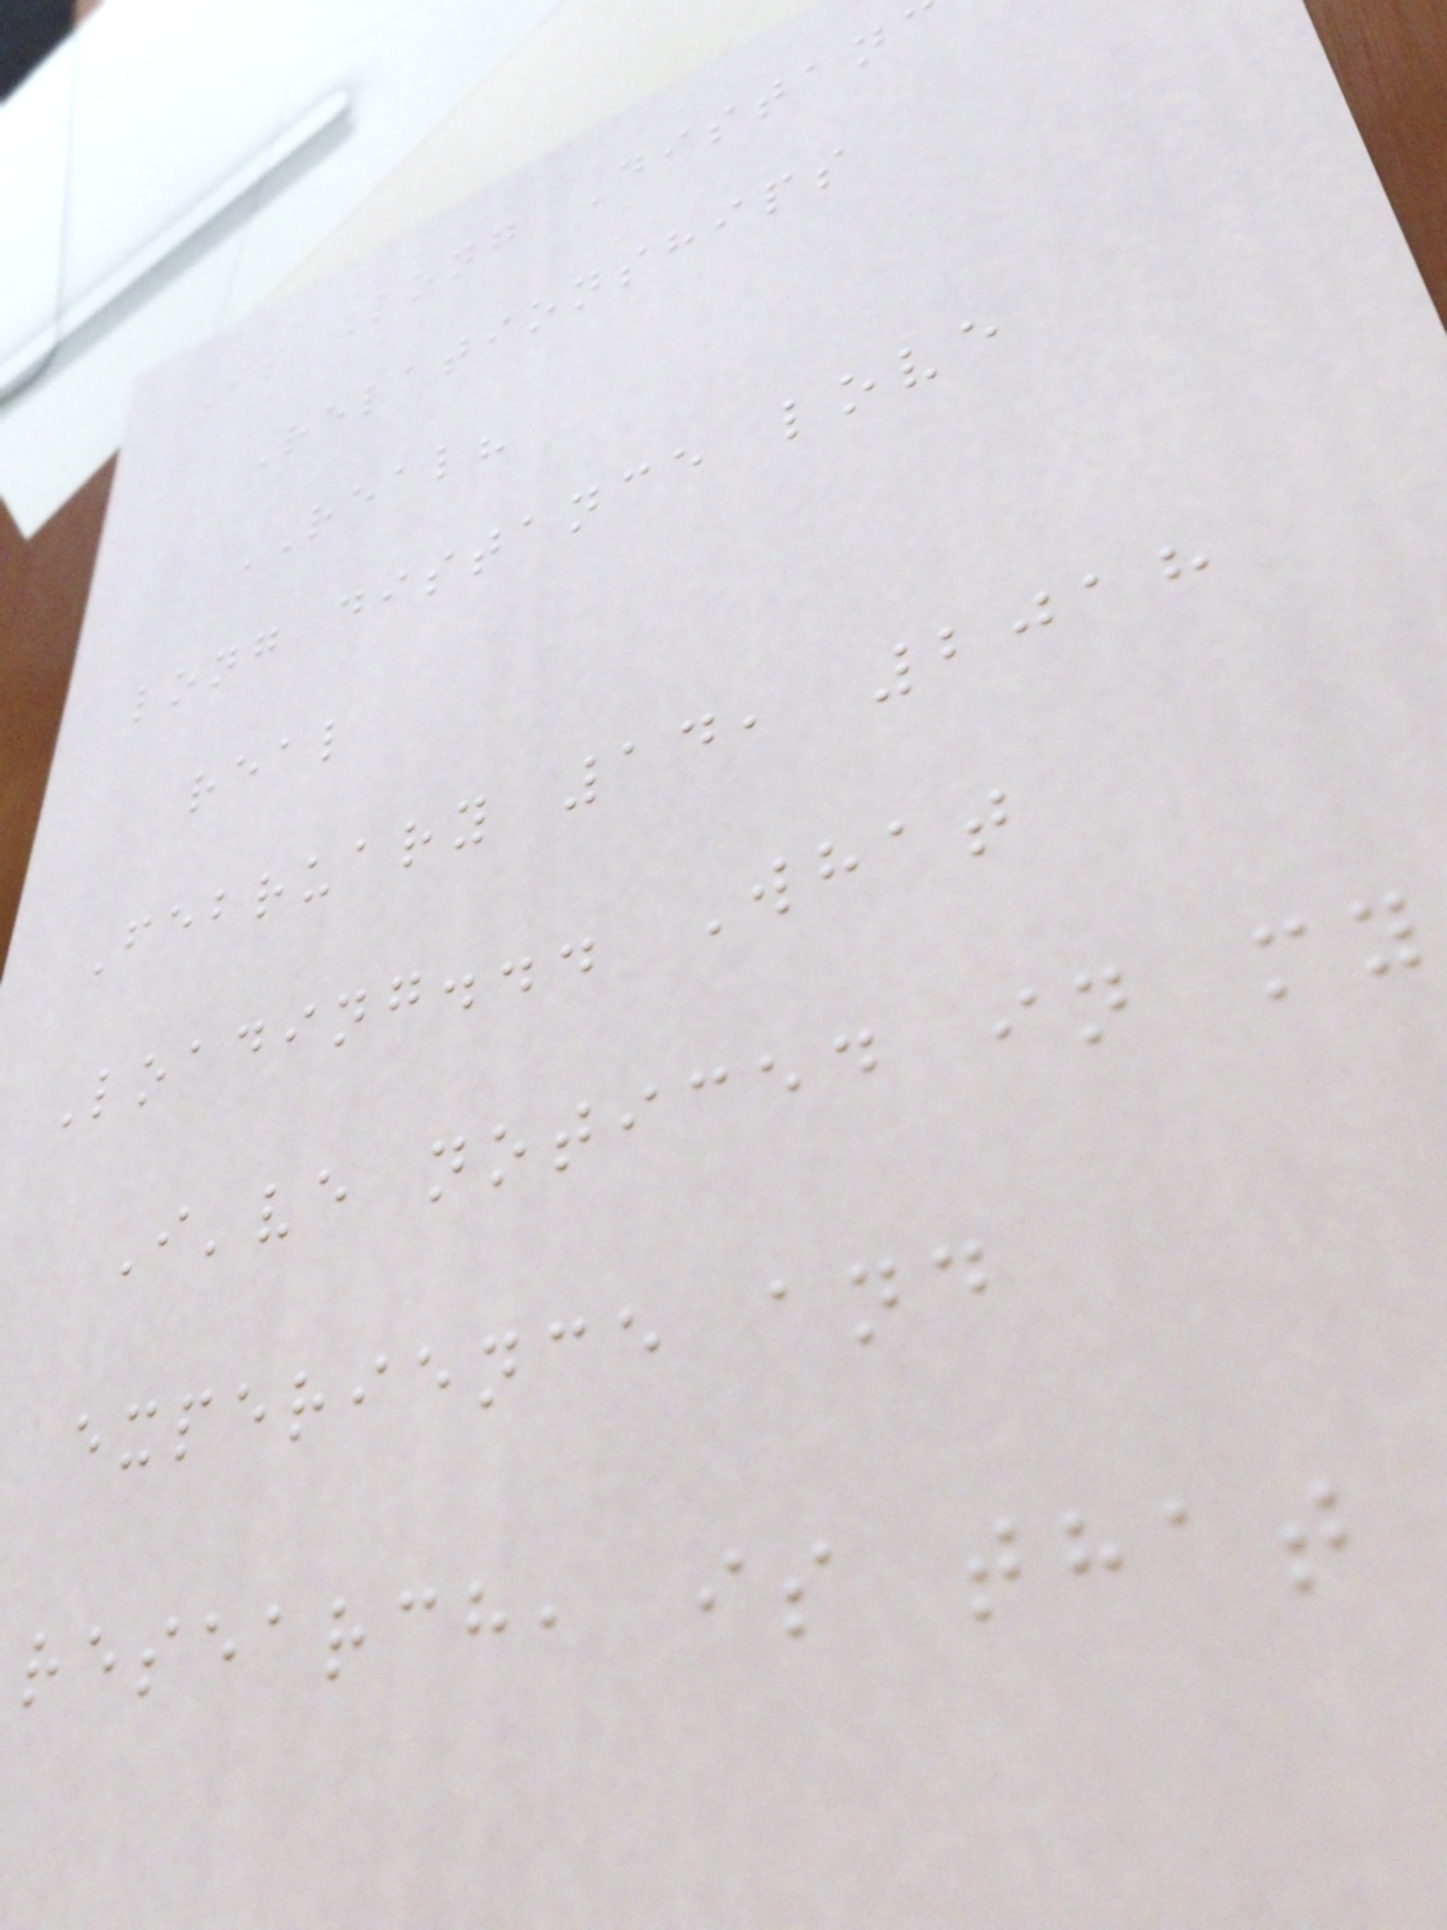Is Long Distan
Relationships
REAL?
long distance love
real
February 14, 2018
Loading... What
I've noticed in my
experience and
research, is that
